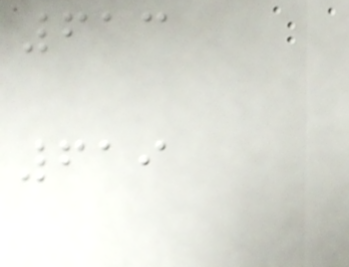613
619
